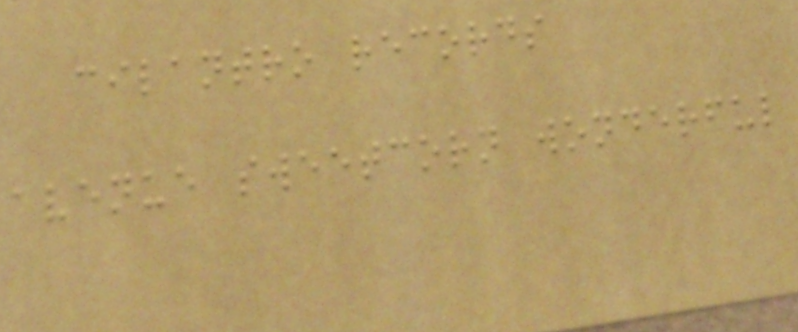cilantro records
avenue sweetcorn wonderful
